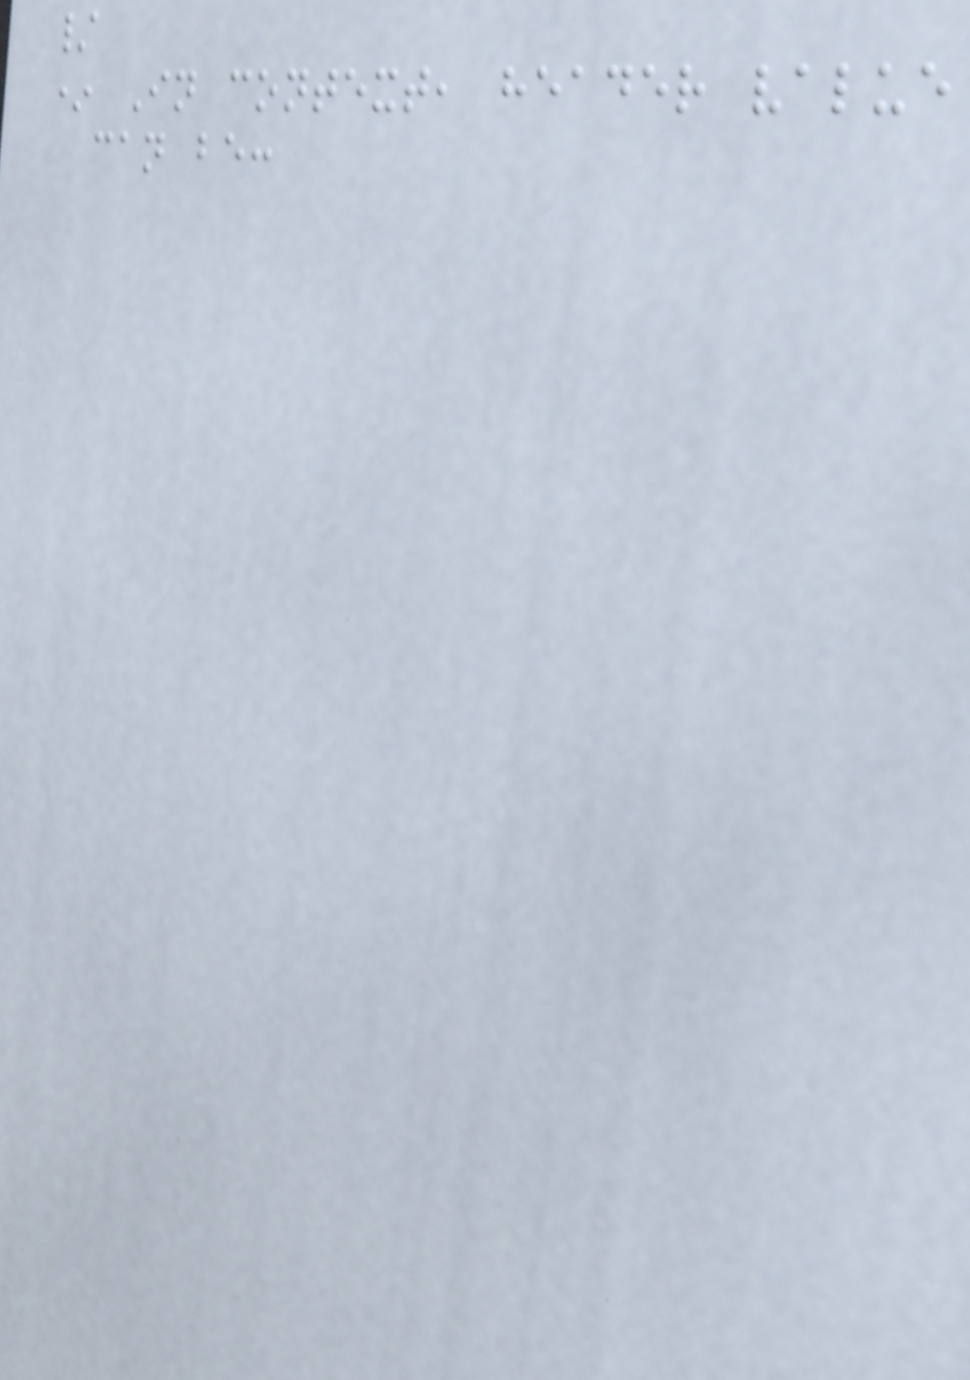/
* In context, header value
can be:
